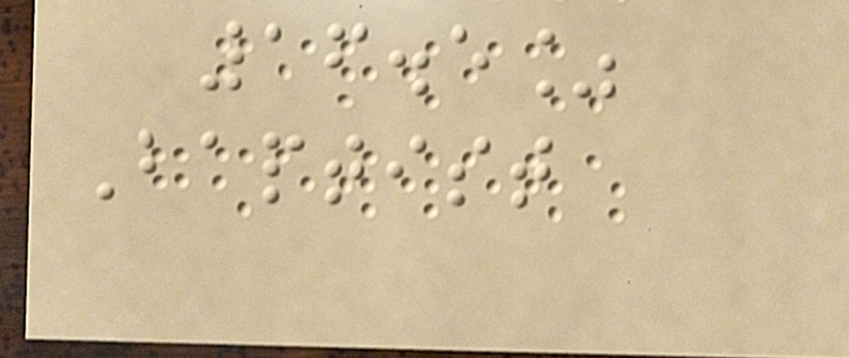16.5%
Baptist
